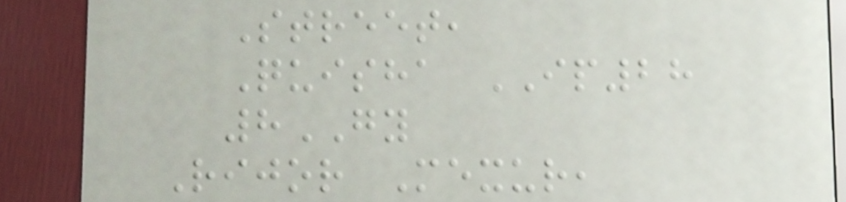Street,
Quisha IP28
8GY
Rijor Mexur,
